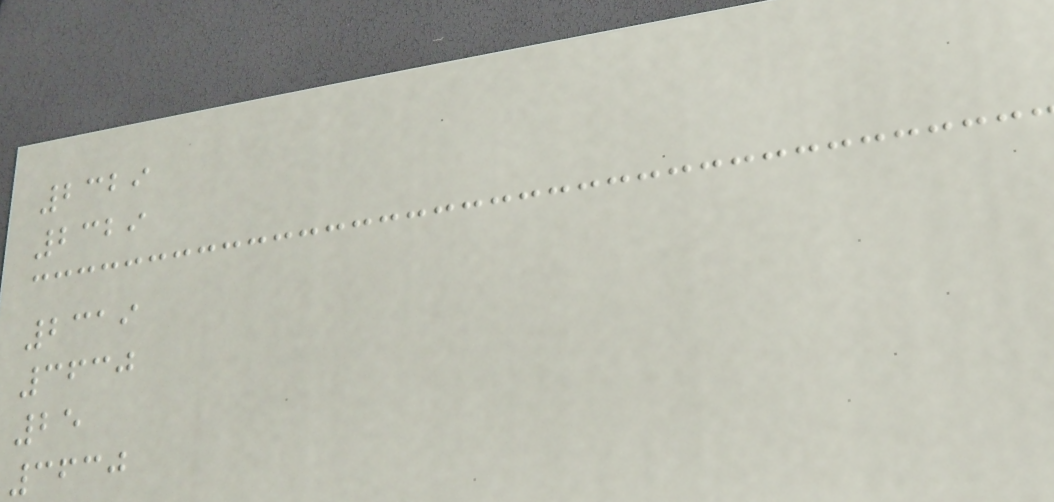2329
2329
2319
3630
25
3630
